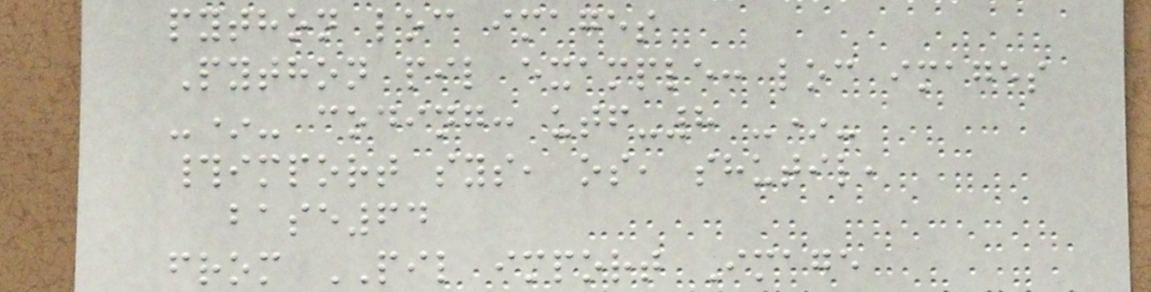python loc images
Python pil example: loc images
-*- coding: utf-8 -*-
#import sys, os, shutil,
base64
from PIL import Image
